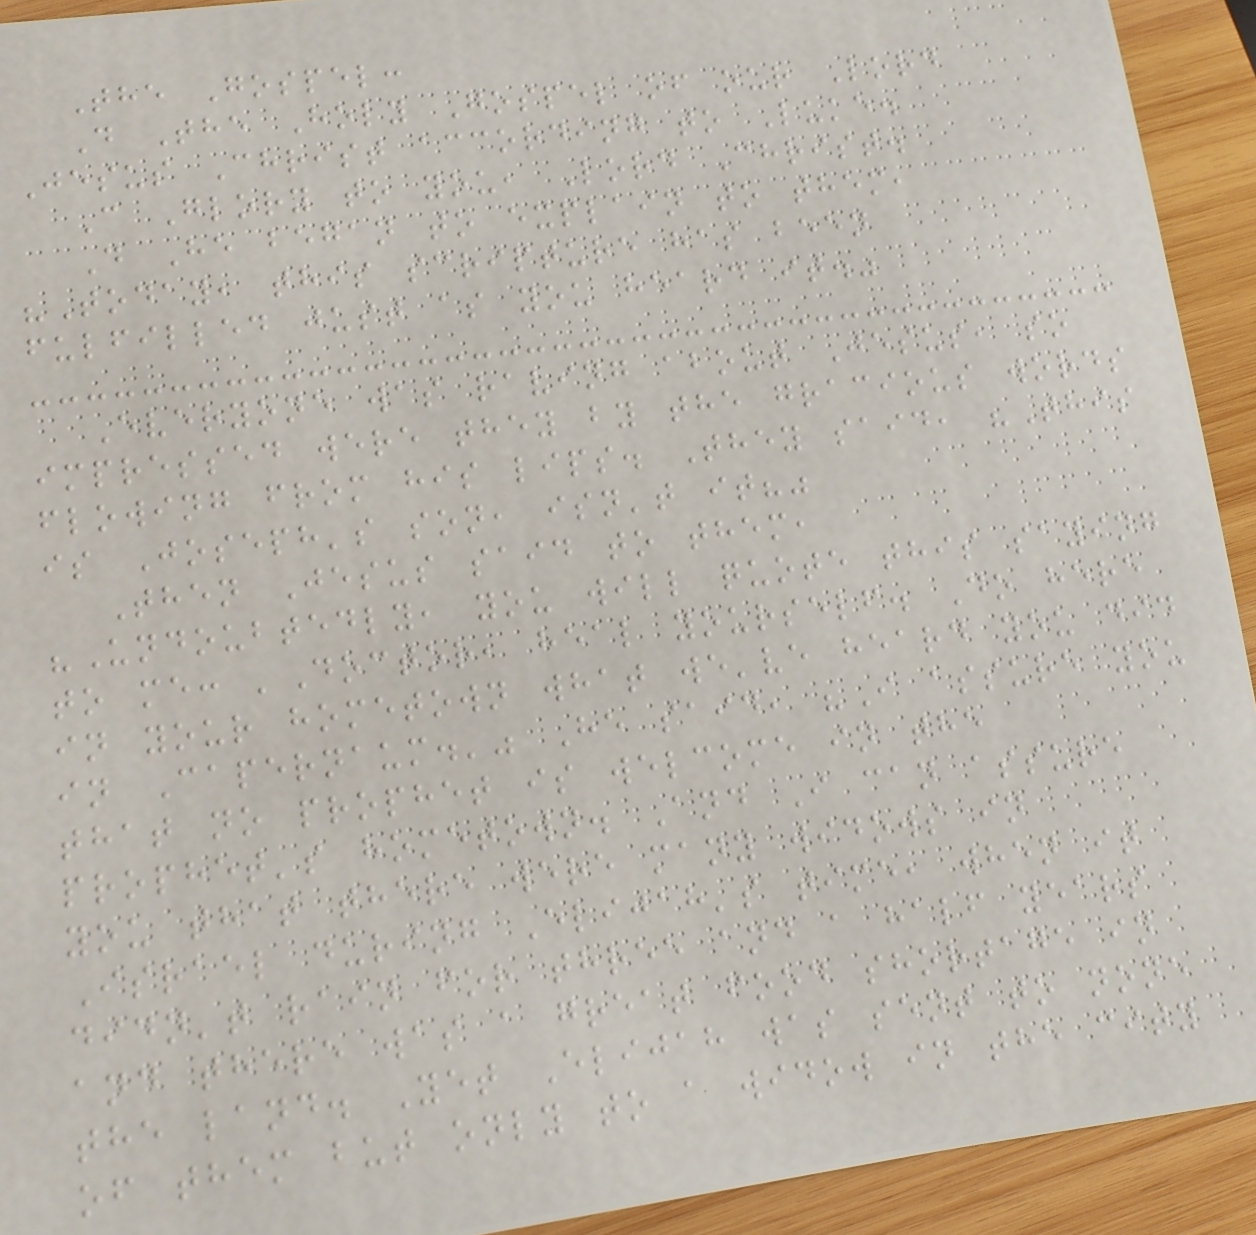The Gospel:
D The Holy Gospel of our Lord
Jesus Christ according to Luke.
C Glory to you, Lord Christ.
D He began to explain to them,
"Today, this scripture has been
fulfilled just as you heard it."
Everyone was raving about Jesus, so
impressed were they by the gracious words
flowing from his lips. They said, "This
is Joseph's son, isn't it?"
Then Jesus said to them,
"Undoubtedly, you will quote this saying
to me: 'Doctor, heal yourself. Do here
in your hometown what we've heard you did
in Capernaum.'" He said, "I assure you
that no prophet is welcome in the
prophet's hometown. And I can assure
you that there were many widows in
Israel during Elijah's time, when it
didn't rain for three and a half years
and there was a great food shortage in
the land. Yet Elijah was sent to none
of them but only to a widow in the city
